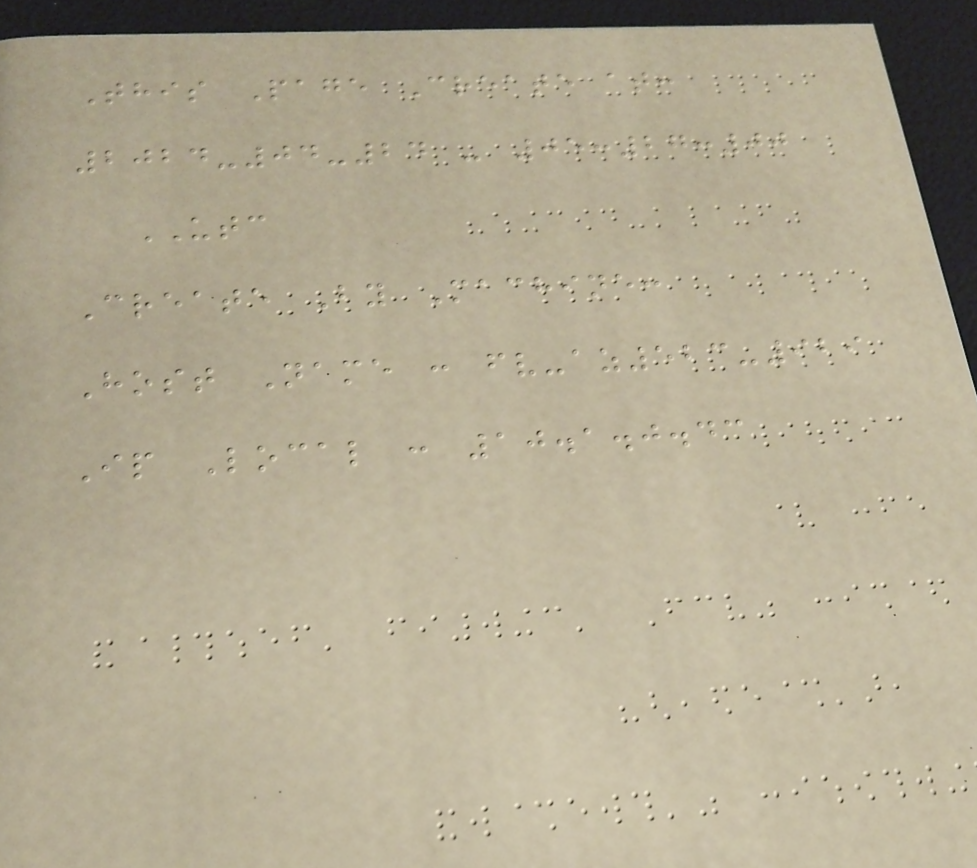This Page Create at:
2024-04-24 - 05:27:00
UTC
Create By Machine:
Host Name : fv-az523-929
Ip Local : 10.1.0.43
